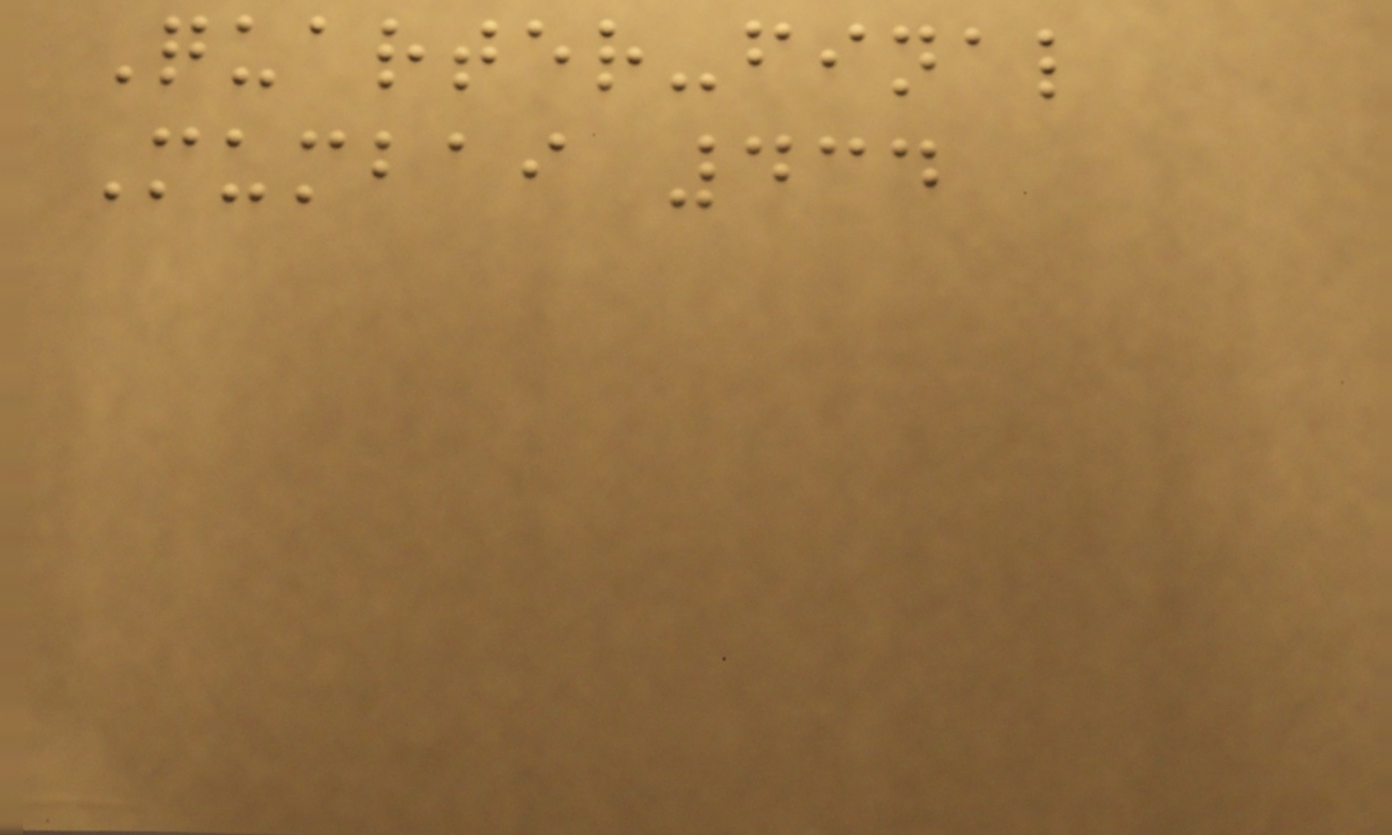Quarter-final
Mumbai 434
